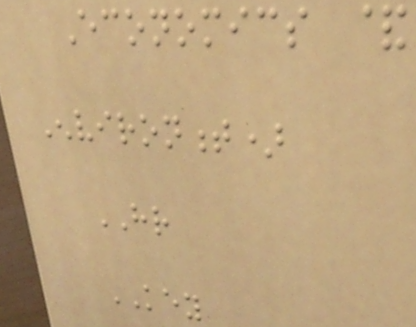Economics &
Environment)
HR
KEY
